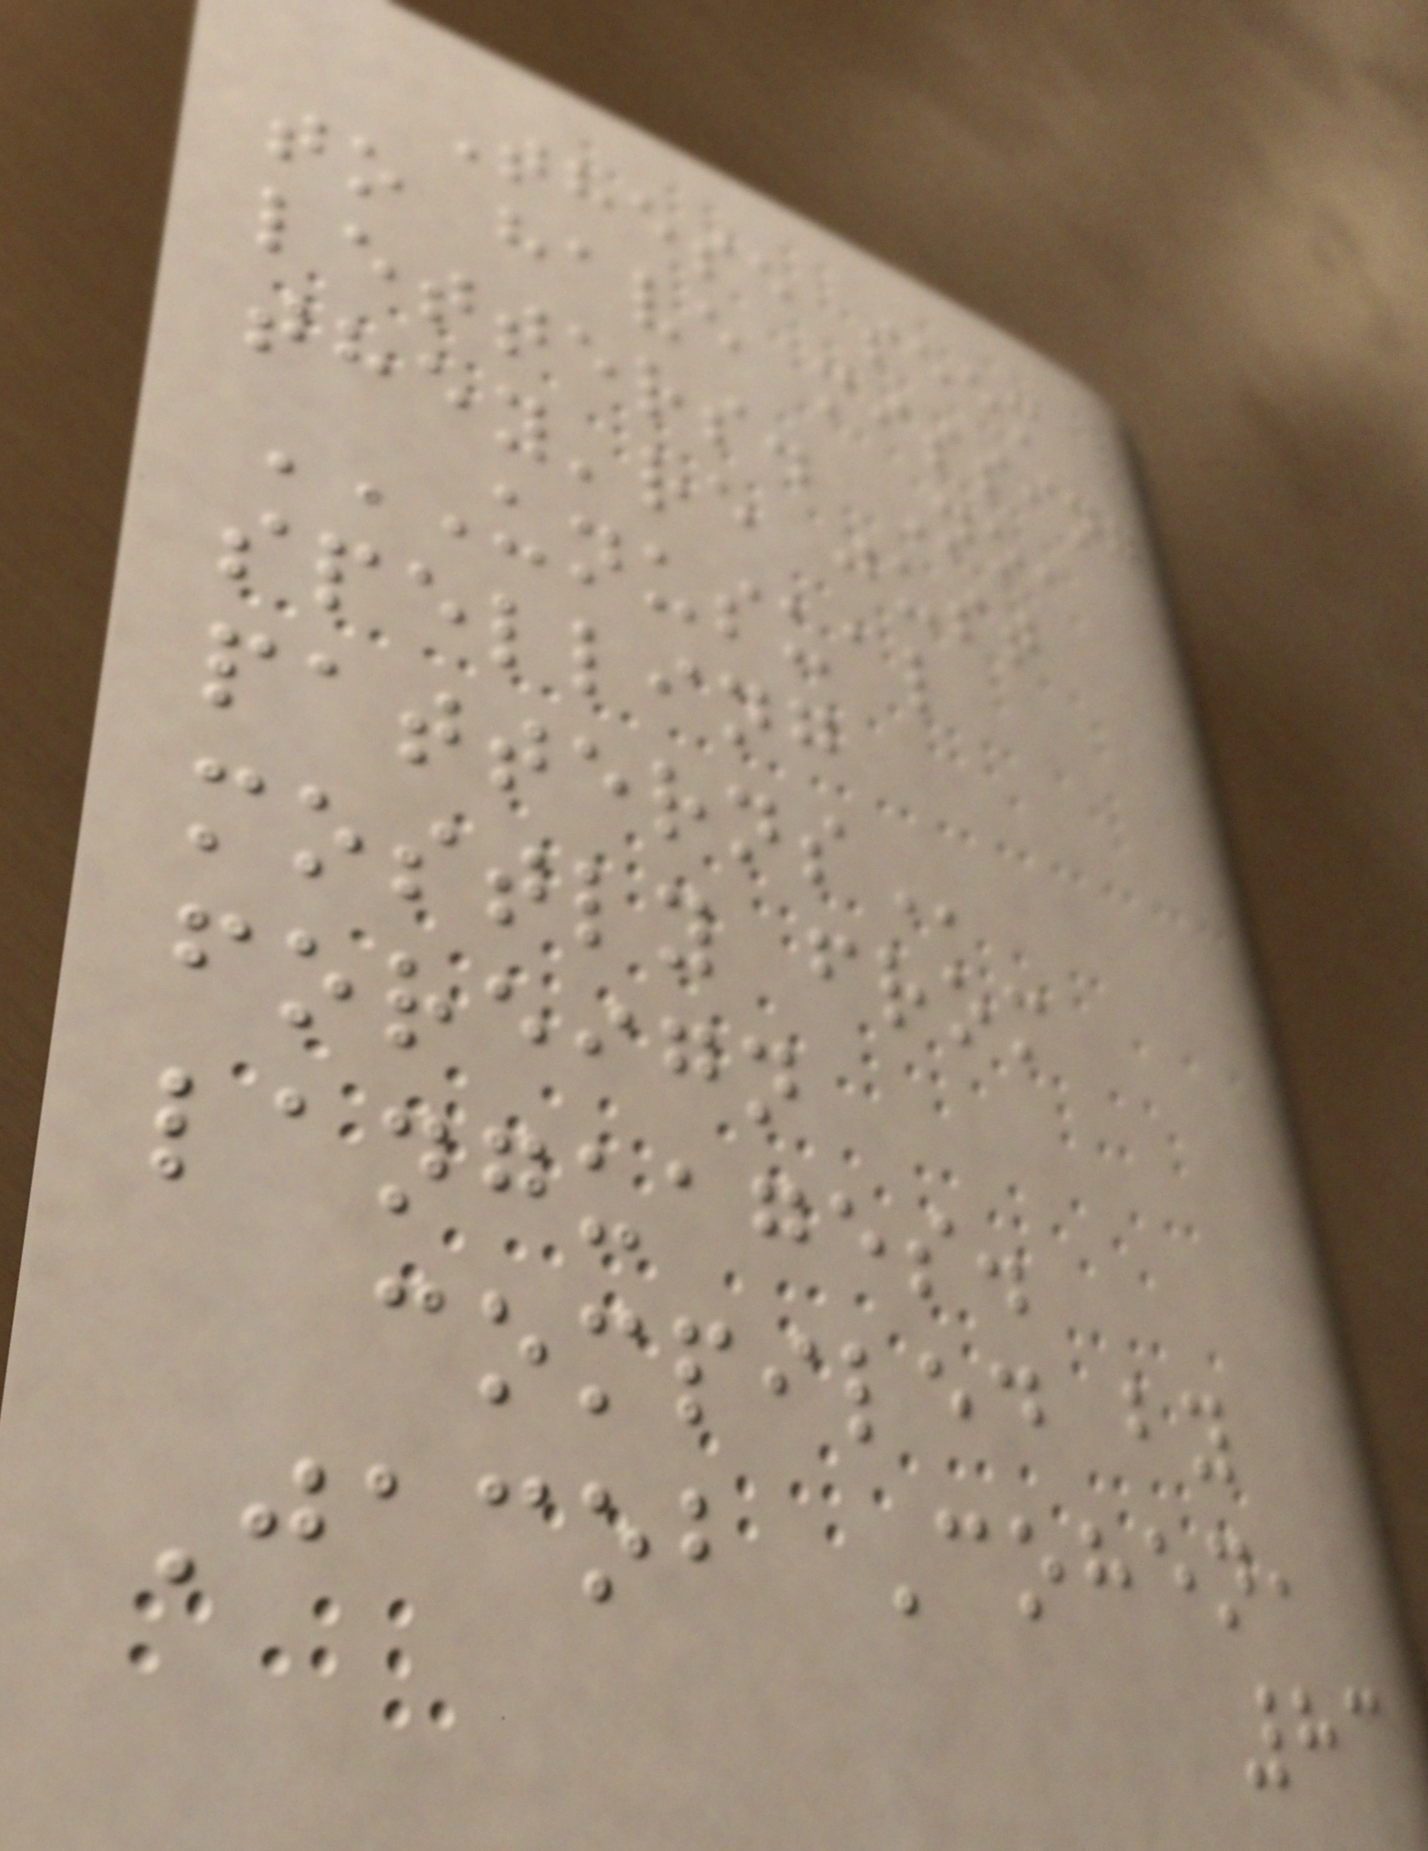These seem
to have missing
letters. No,
they're just
UNUSUAL
SPELLING
PATTERNS
mostly from
foreign
languages.
compiled by
Jacob Cohen,
83
